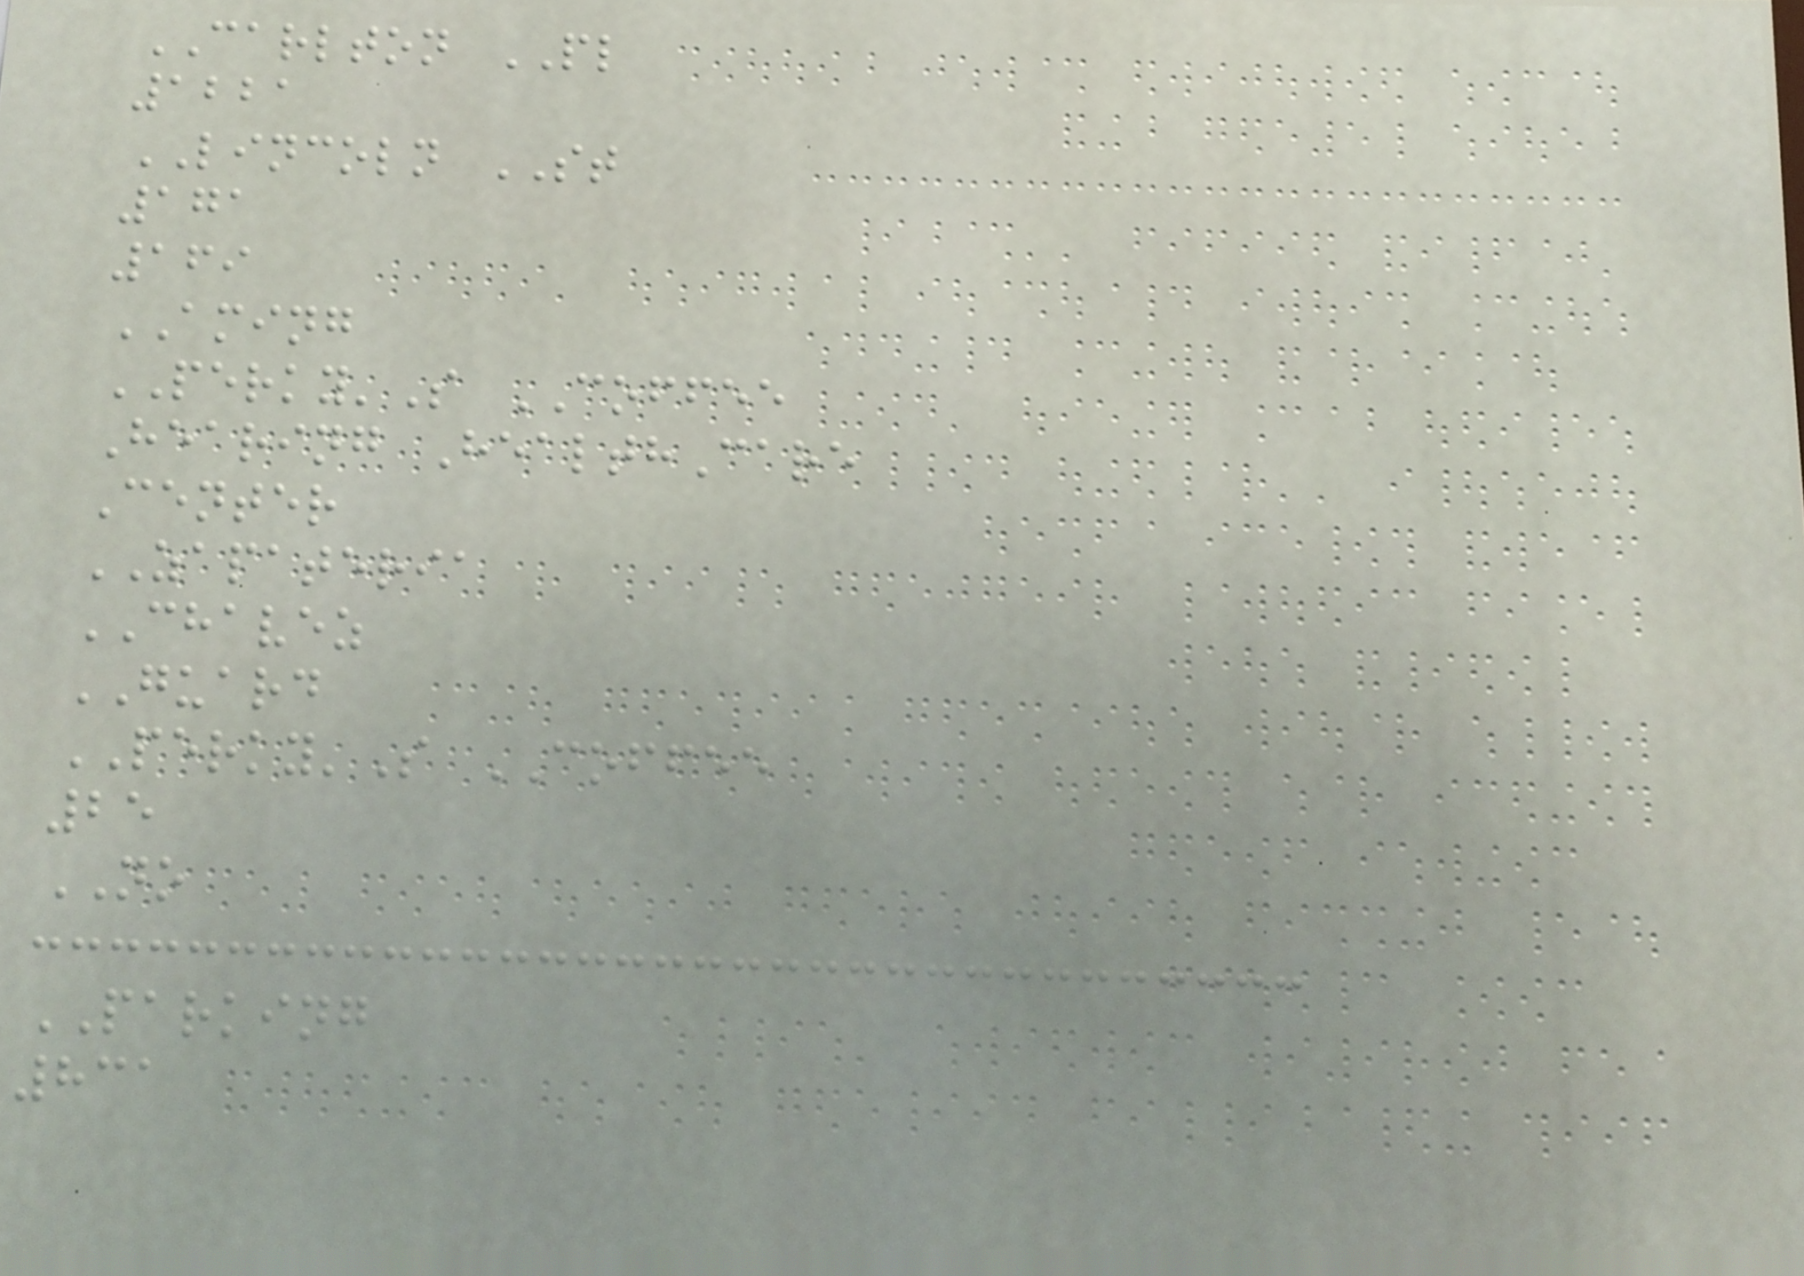CARLTON PL
1221
LINCOLN ST
171
169
AMING
PERKY'S COFFEE
Hearing HealthCare
Center
ZAPATERIA
CHAVEZ
GUARD
PERKY'S COFFEE
25
NO
PARKING
831
